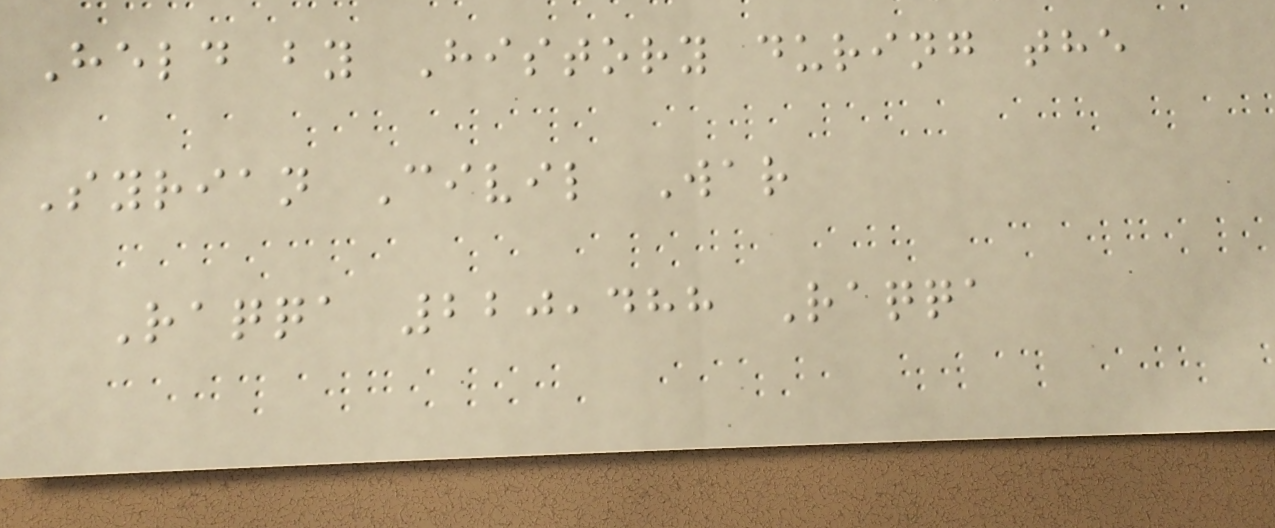Held by History during the
Syrian Civil War
Raqqa 220,488 Raqqa
